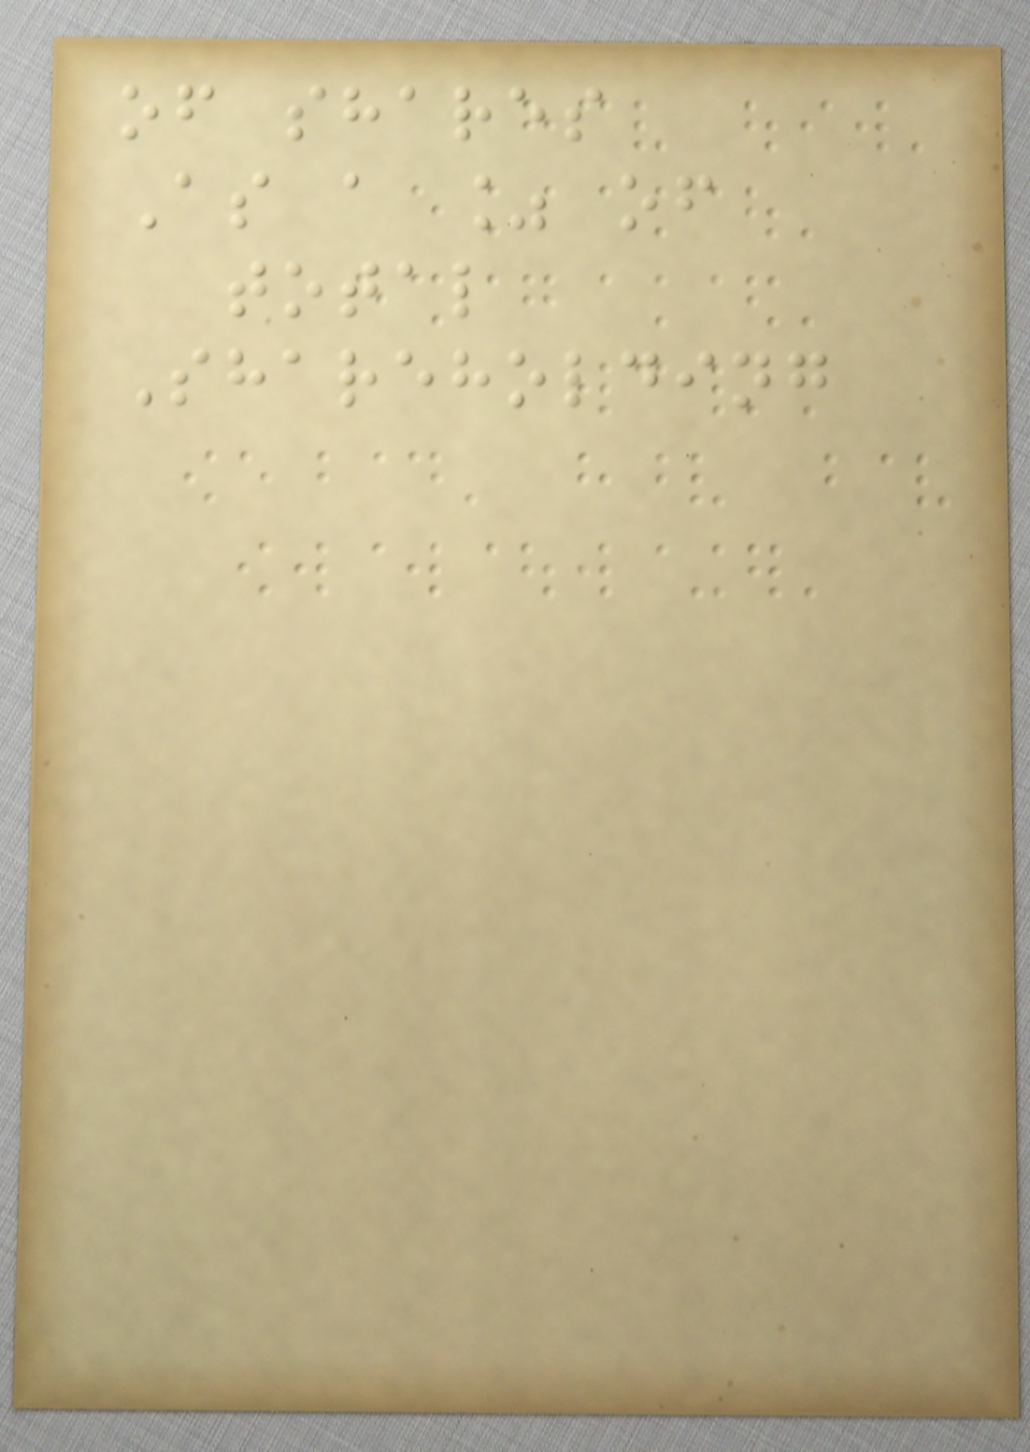of shares
As a % of
total
Shareholding
